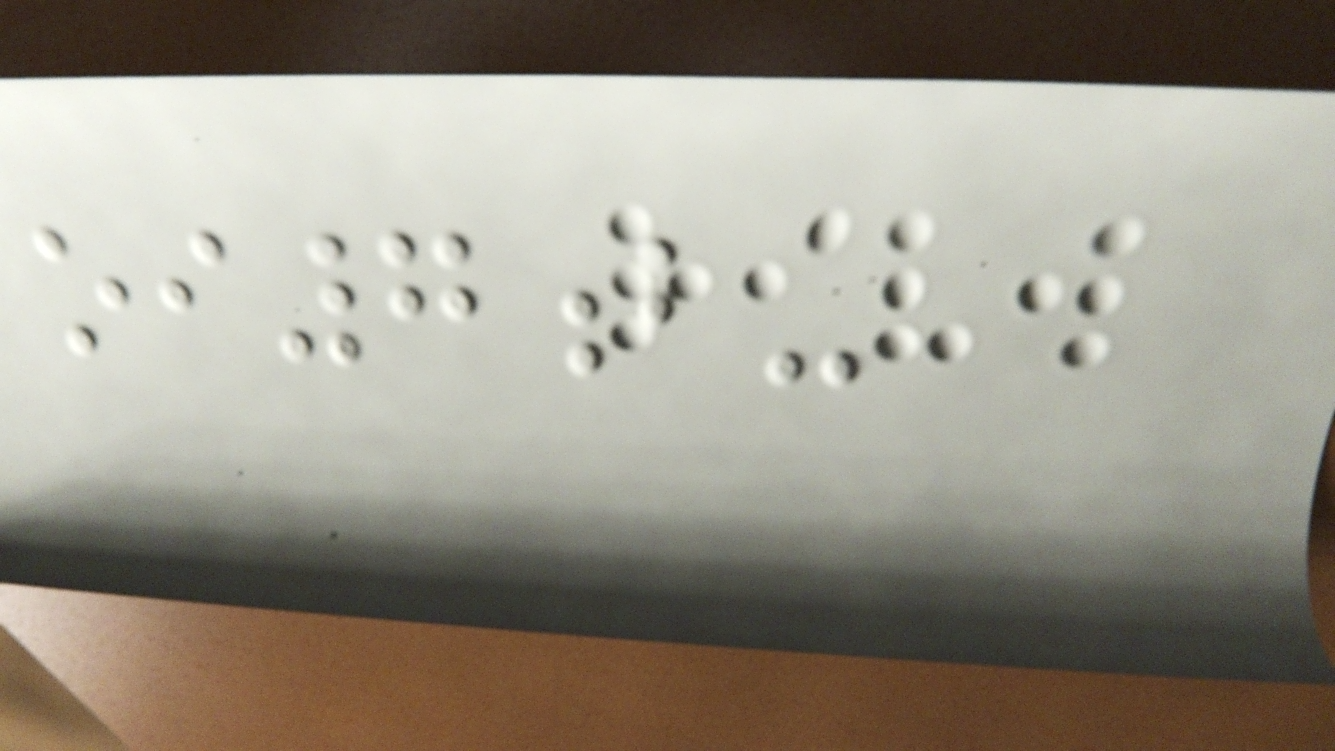oi7b-
